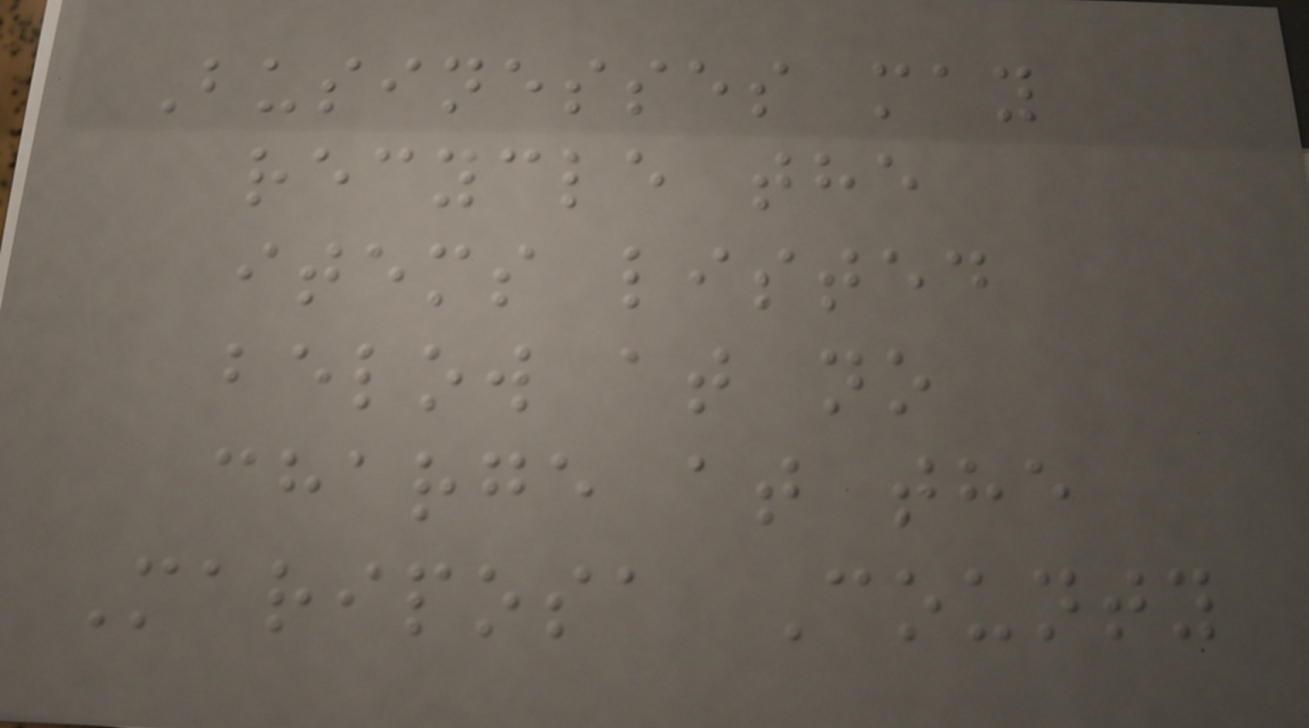Businesses may
recycle the
items listed
below at no
charge at the
Mariposa County
